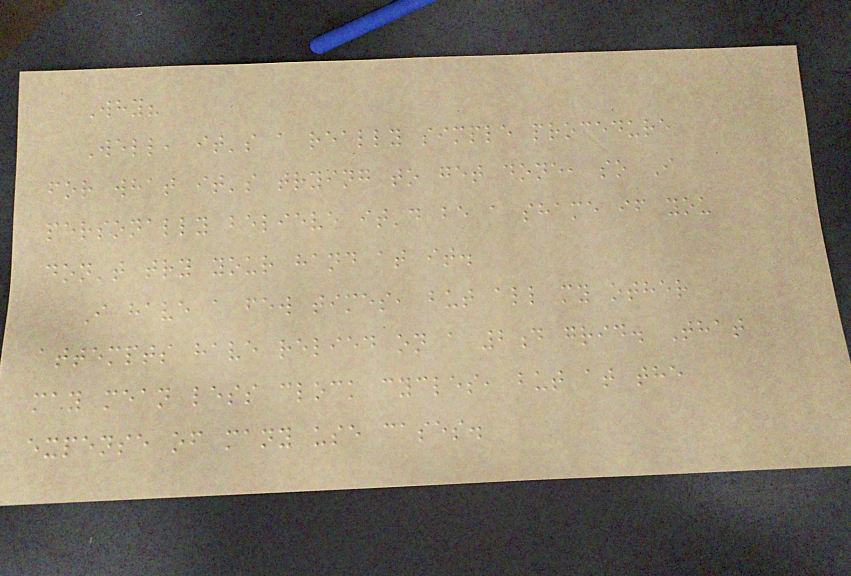Why?
Well, it's a really simple procedure
for what it's trying to get done, so I
personally believe it'd be a shame if you
don't try your hand at it.
I have a few times, but all my other
attempts have relied on a 2d grid. That
may mean less clock cycles, but at the
expense of many use cases.
